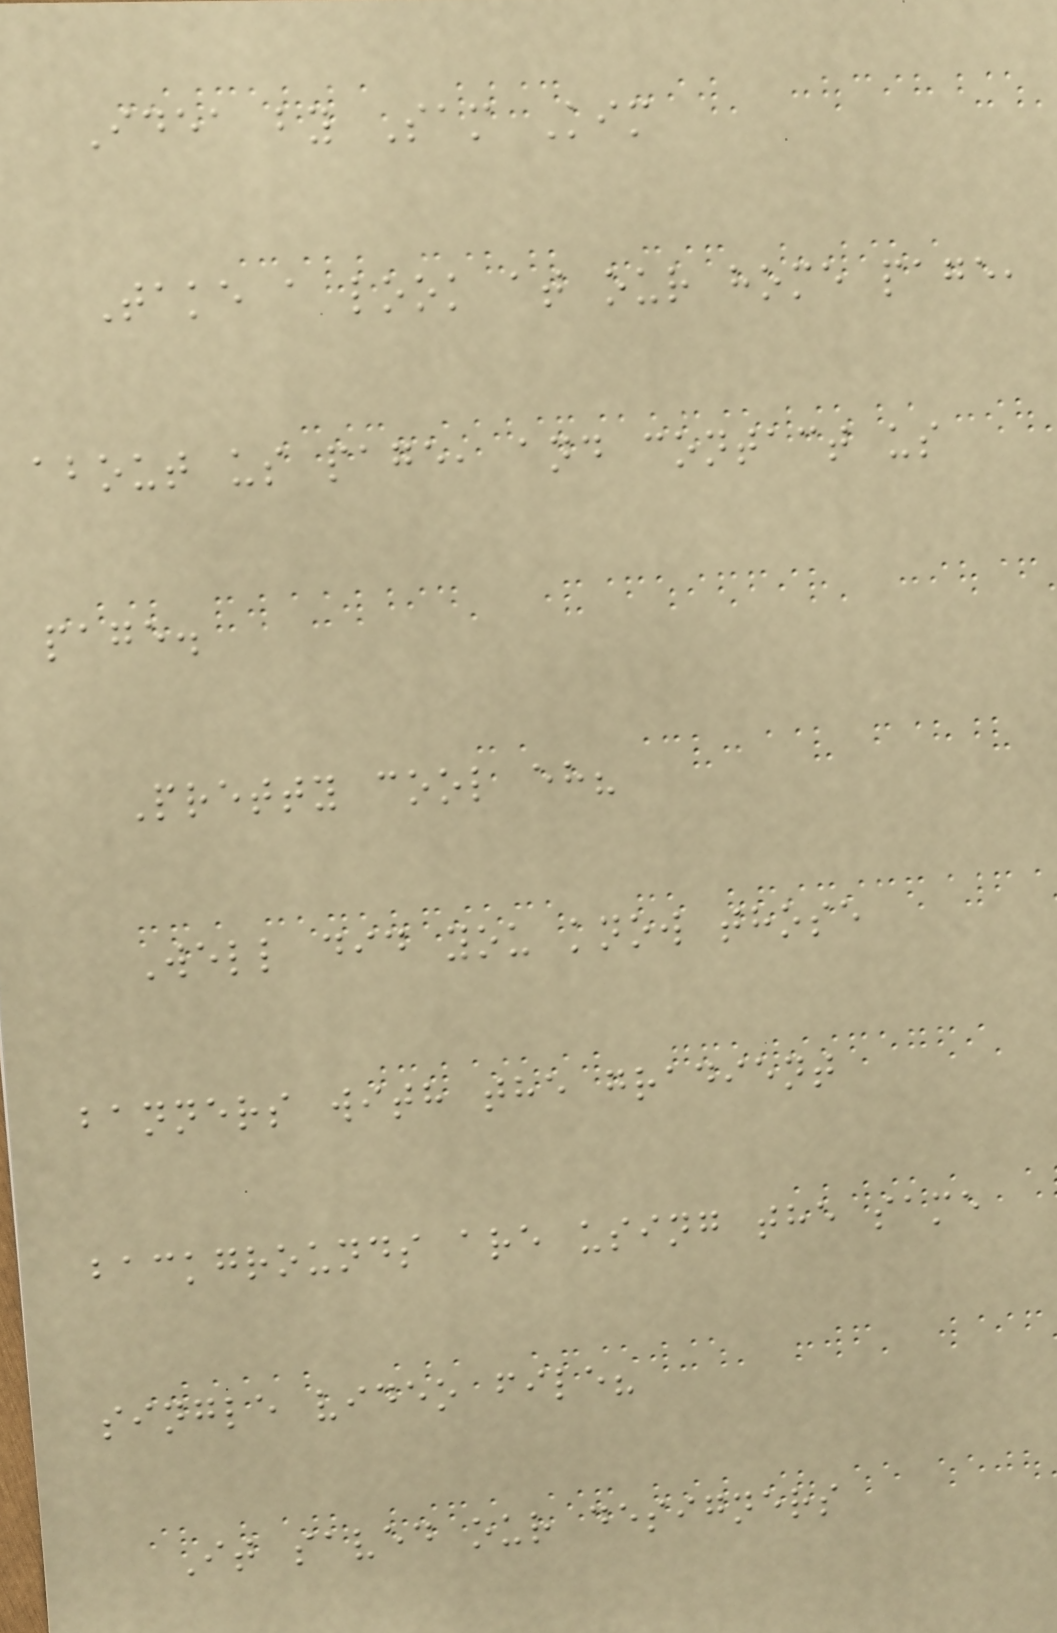Idea by Sam Kim
Take a look at our home page,
about us page, and contact us
page.
Pretty cool eh?
Well did you know those
banners with the gradient
backgrounds are using the same
single video file?
It saved our designers
